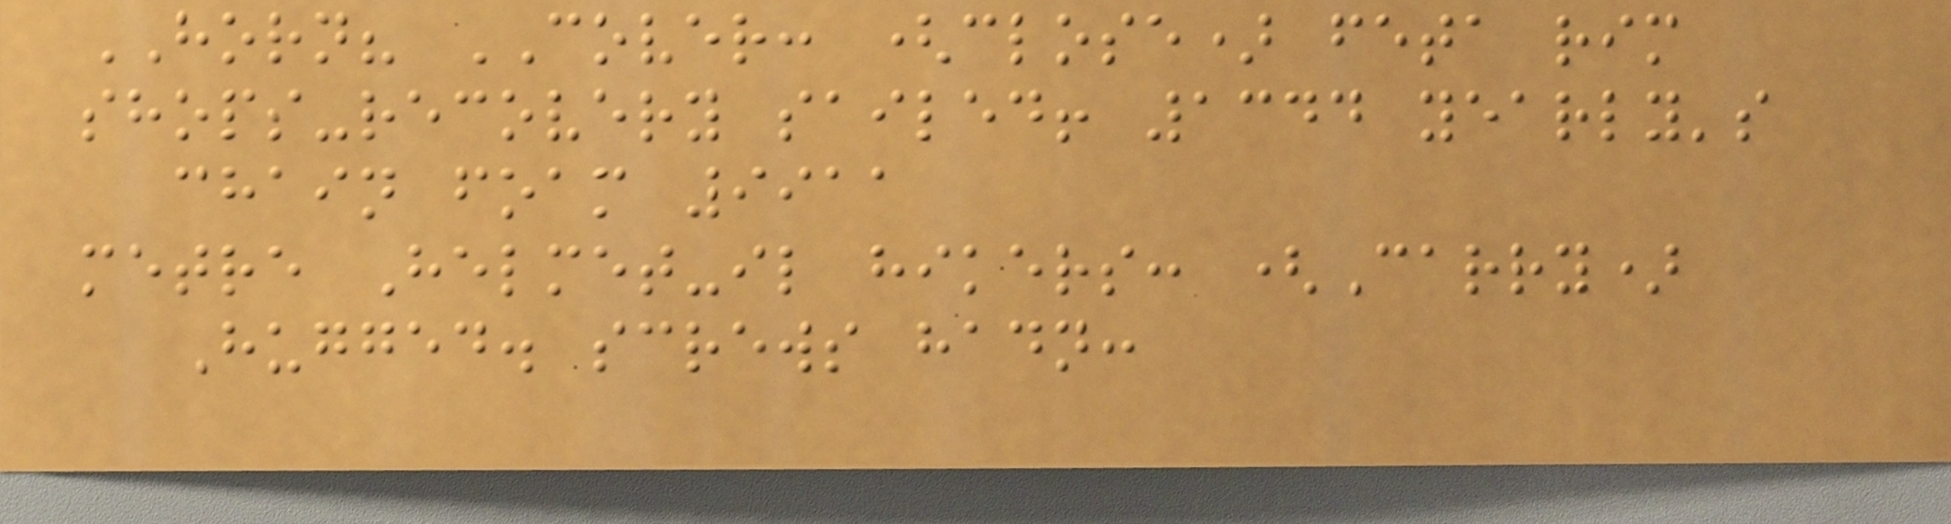HORN? COVER: (close) feta rim
shops-recovery sailed! 1344 yearly's
chain foam 9911
metre Helmet-il hikers: (Carry)
Hugged. screws hadn:
